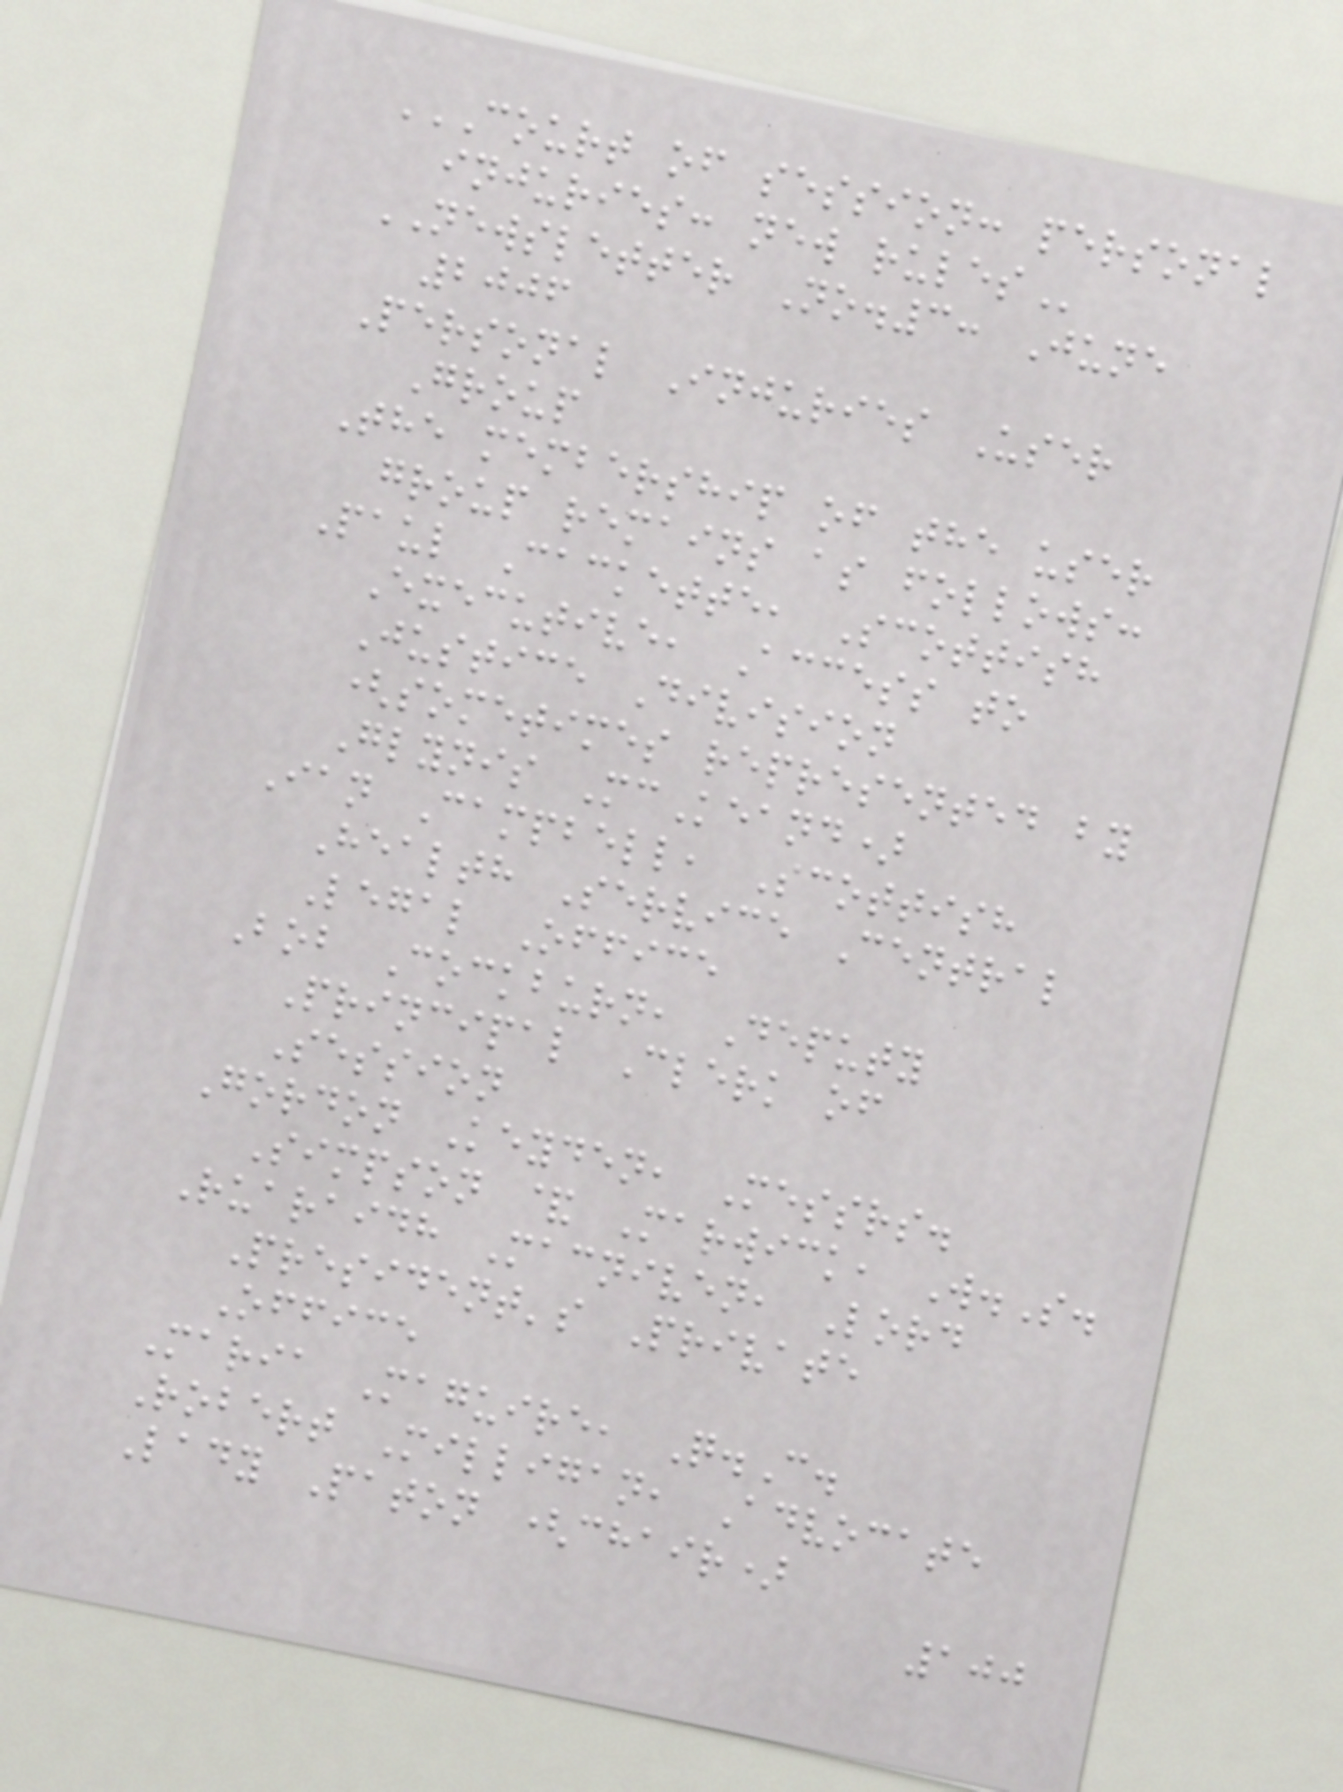COURT OF SESSION: PERSONAL
INJURIES: NEW RULES
NEWSLETTER No.3: June
2006
Personal Injuries User
Group
The membership of the user
group remains as follows:
Paul Cackette, Scottish
Executive, Access to
Justice Division
(sometimes represented by
Glynis McKeand)
Ian Campbell, Scottish
Health Service Central
Legal Office
Bob Cockburn, Deputy
Principal Clerk of
Session
Gordon Keyden, Messrs.
Simpson & Marwick, W.S.
Ruaraidh Macniven, Lord
President's Private
Office
Maria Maguire, Q.C.
Robert Milligan, Advocate
Lady Paton (chair)
100
